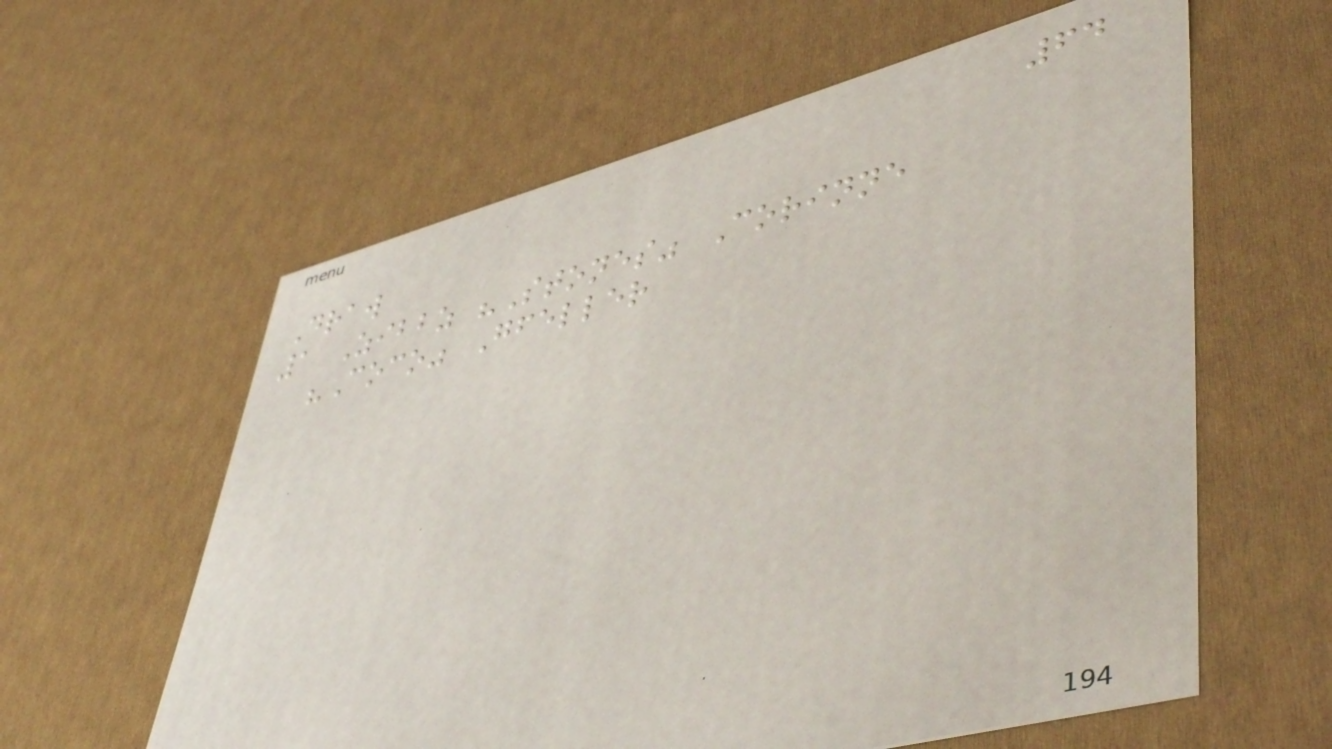64
Draw
1 Zibbz "Stones" Corinne
"Coco" Gfeller
